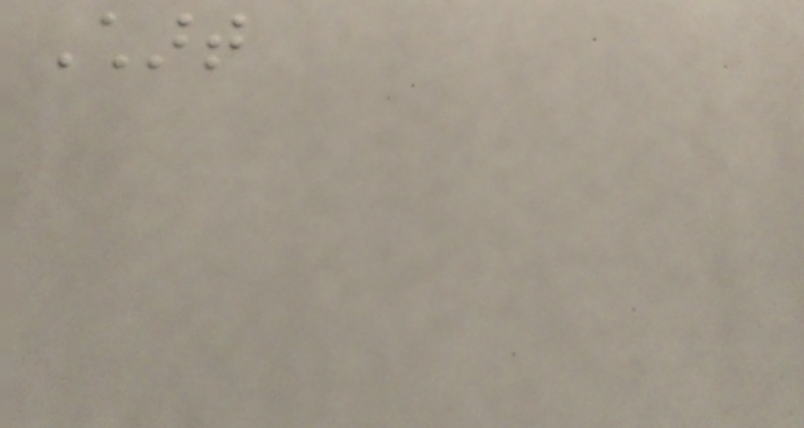Chart
